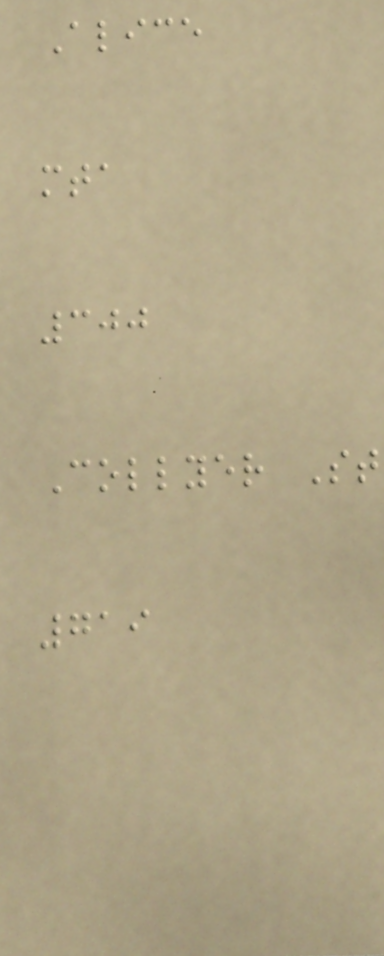Alice
mta
300
Collyer St
719
